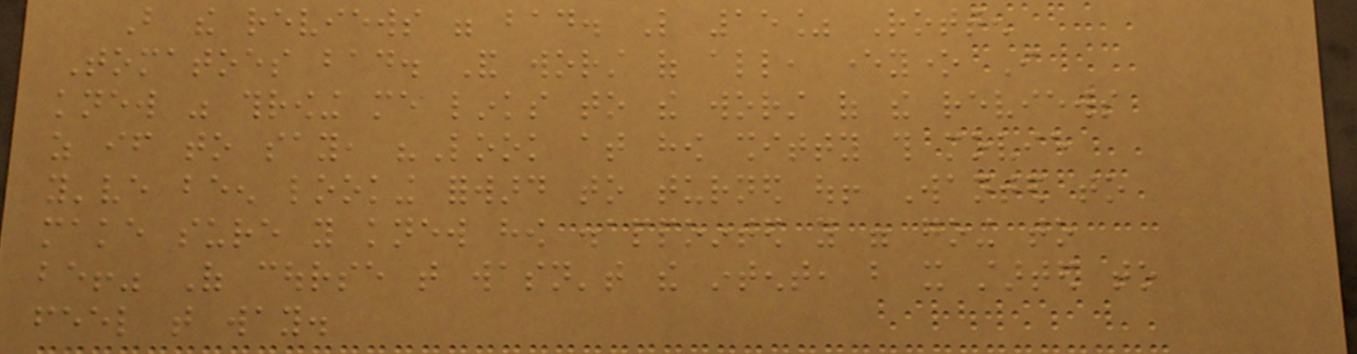But the reviews were bad. Like 15% Rotten
Tomatoes bad. And worst of all, everyone I
knew was throwing me links to the worst of the reviews
as if to say, "Look at how shitty this movie
you've been looking forward to turned out! Wanted to
make sure you knew how disappointed you were going to
be!" Of course that wasn't the intent, but it started to
feel that way.
